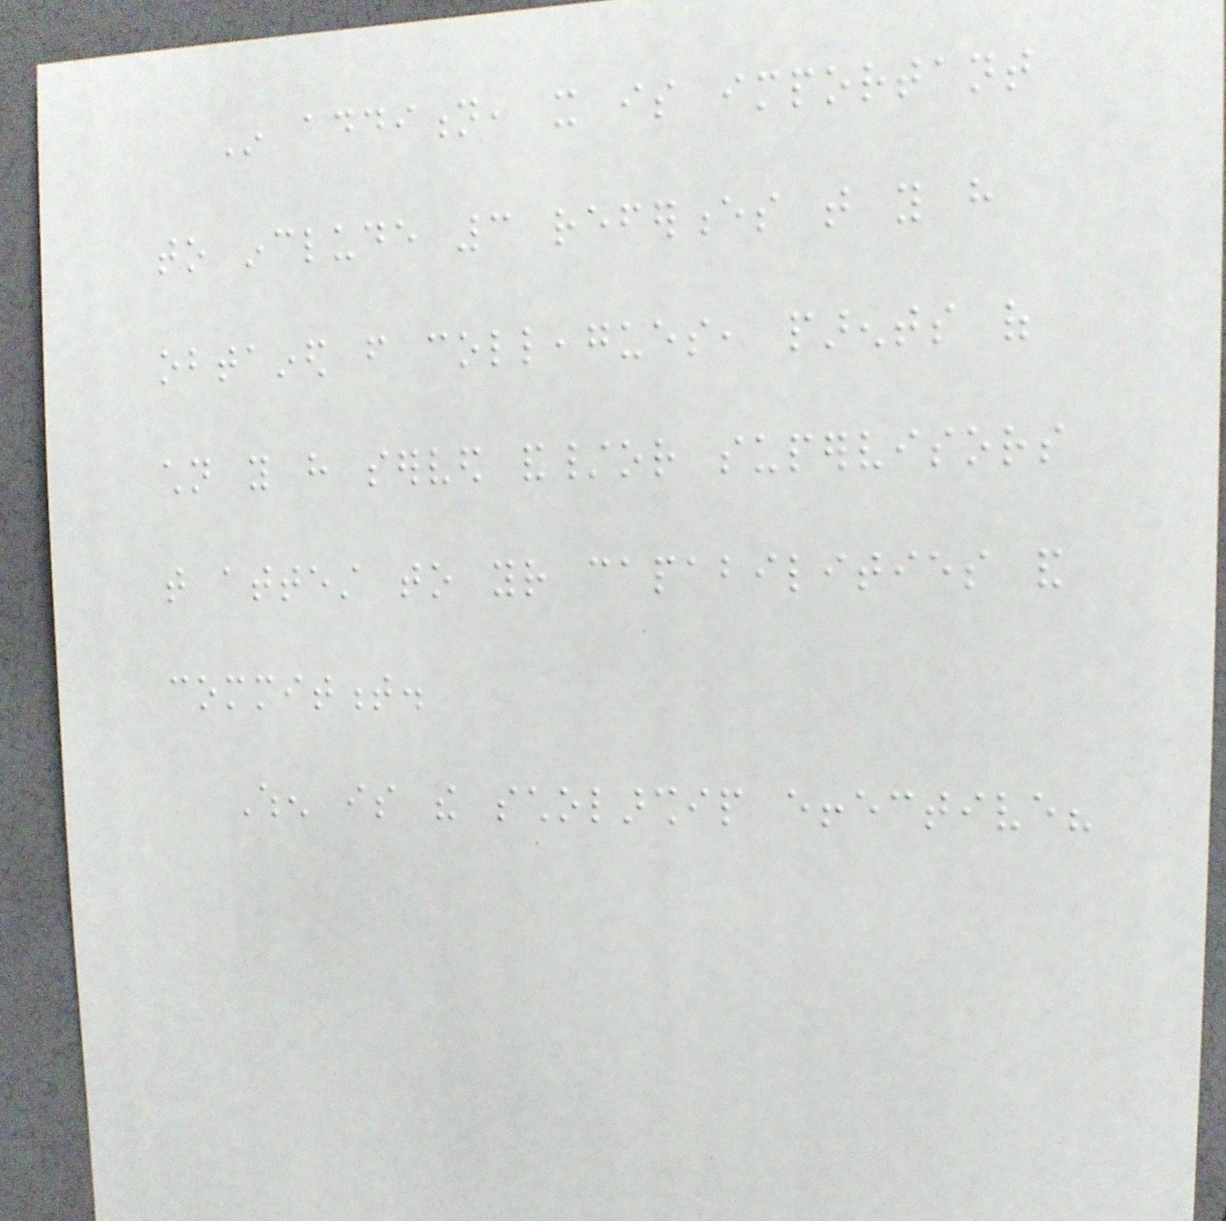In addition, it is important
to include 3 references that you have
obtained from colleagues, parents of
children you have served and/or supervisors
that attest to your capabilities and
commitment.
When is the scholarship effective?
